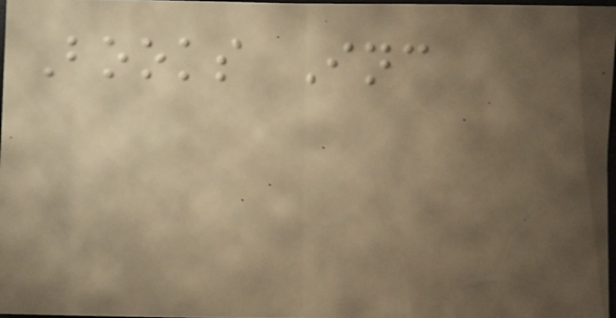Books Inc
